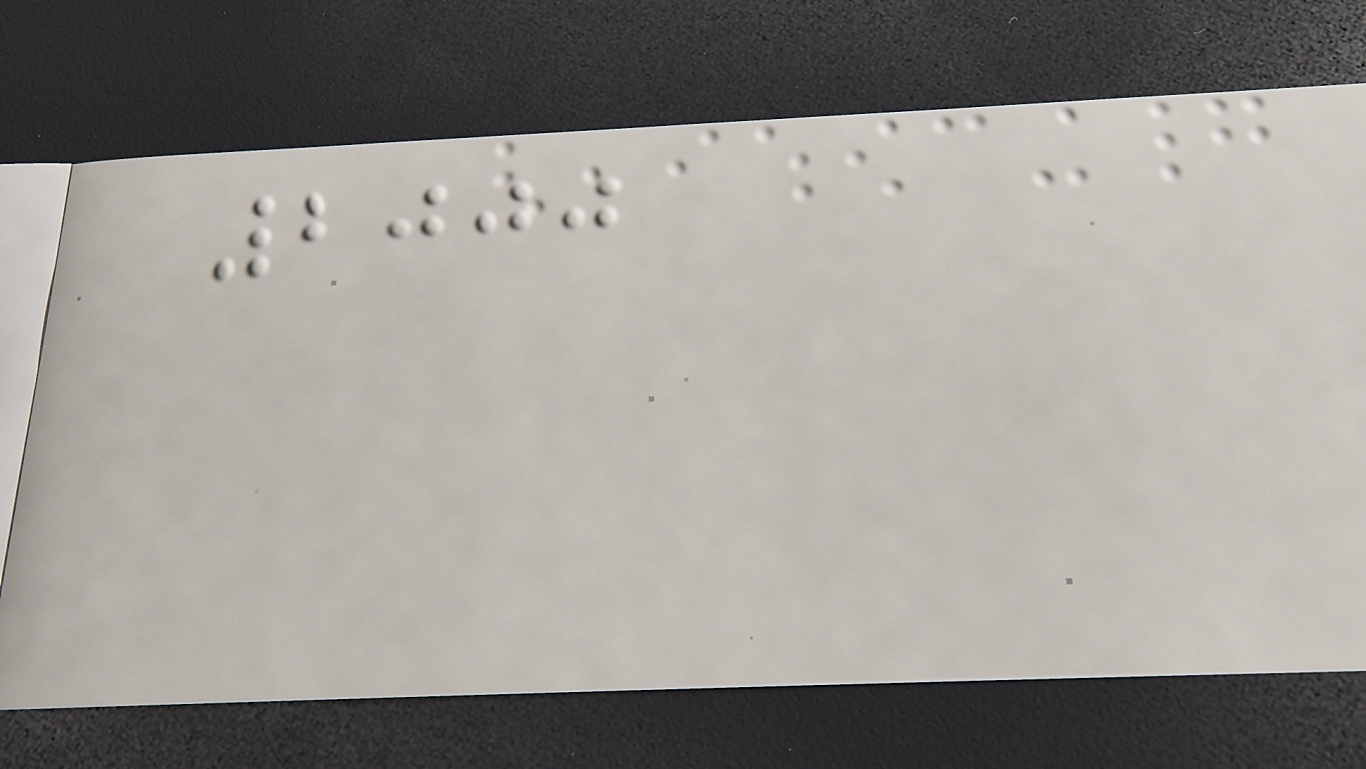2000
